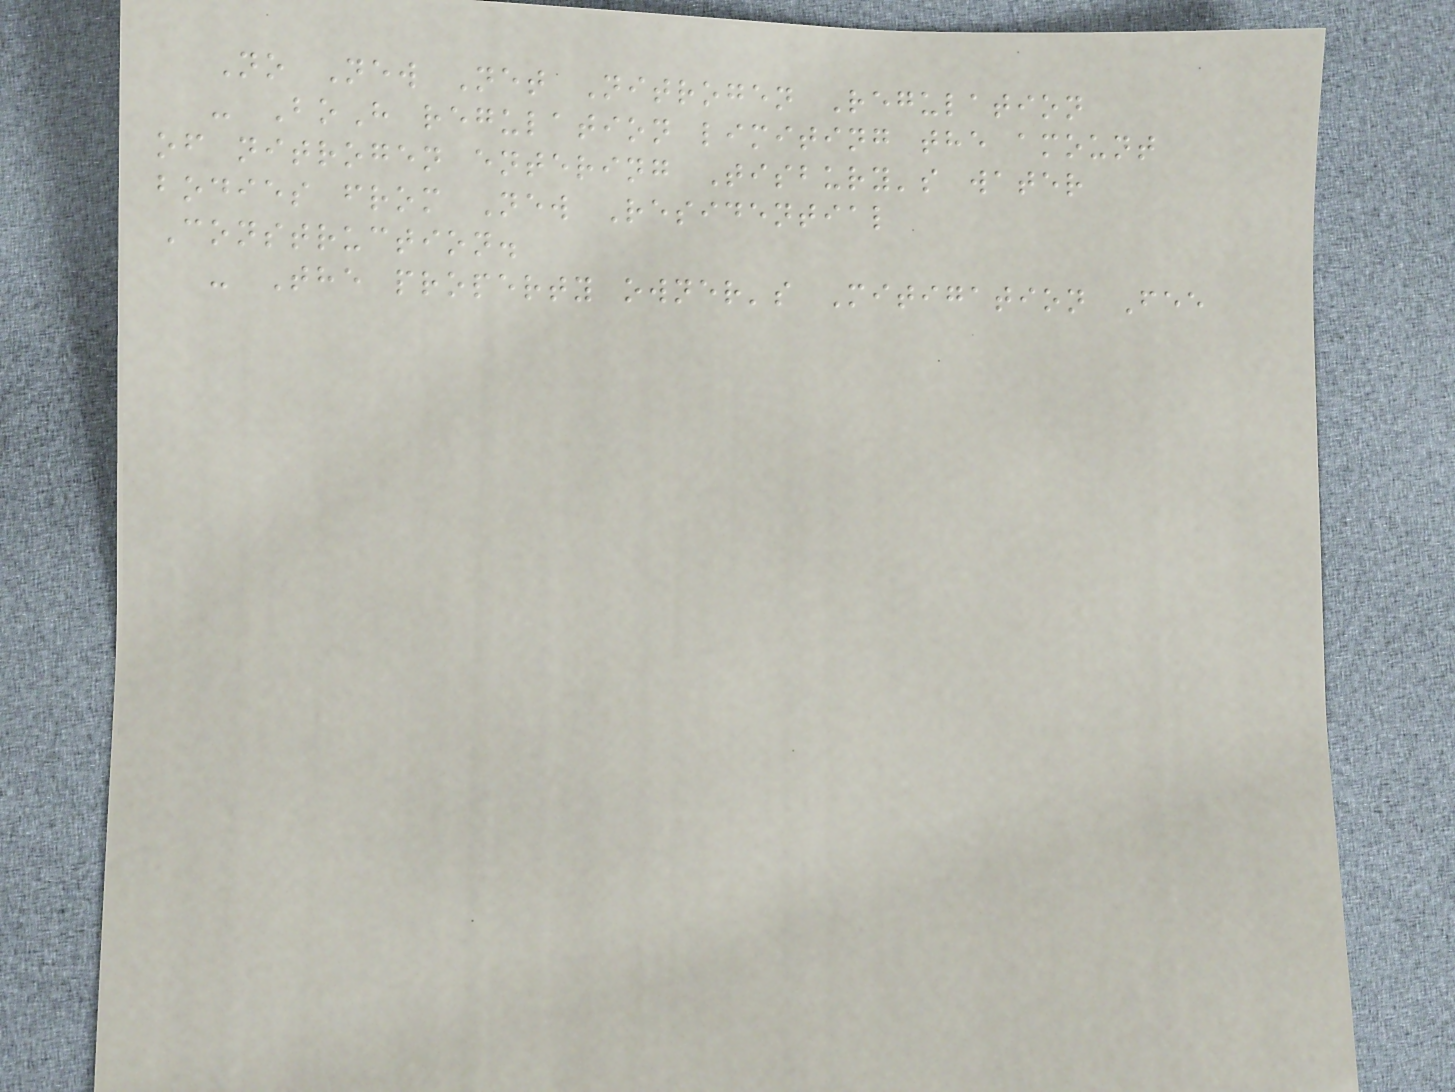No New Net Nitrogen Regulation
- BoH regulation limiting the amount
of nitrogen entering Tisbury's water
bodies from New Residential
Construction.
- The property owner's Mitigation Fee
